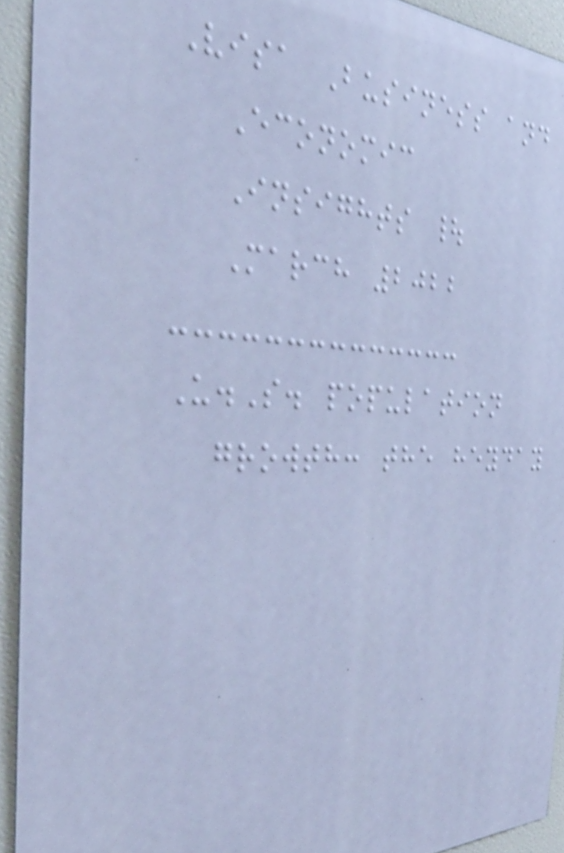Visa Business and
Economic
Insights |
March 2022
U.S. population
growth: the heyday
